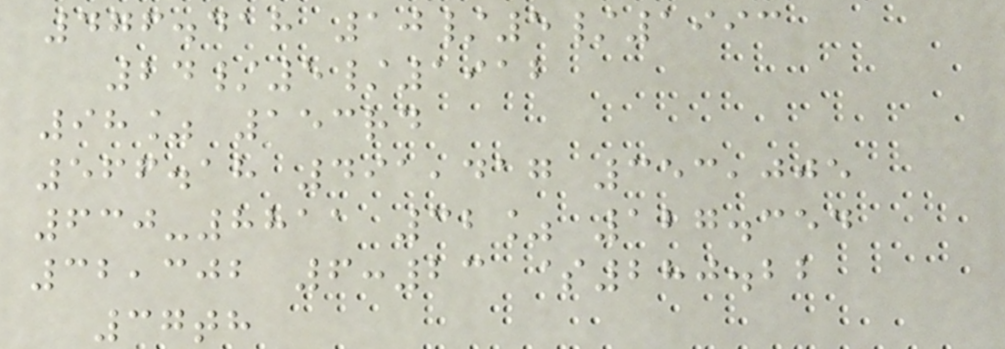476.418 10/5/1993
24/5/1912
98% 153rd
566.18 491,417 353,005
630-8811 32% 127.354
32,302 6:23 $280.22
37th
